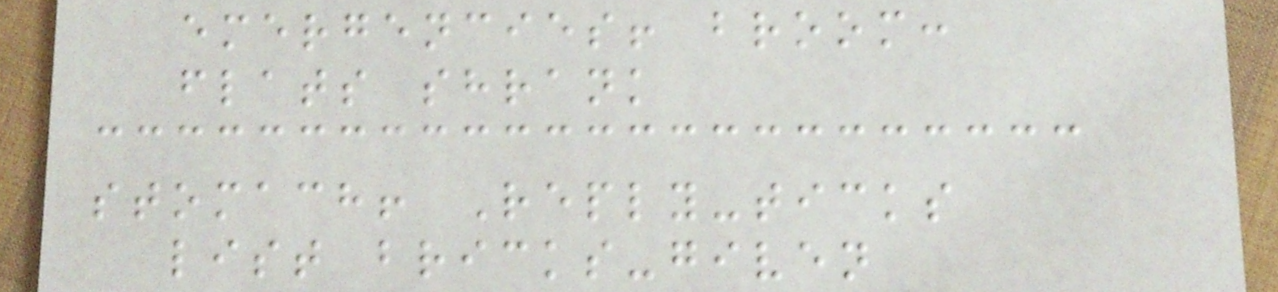emergencies! broom:
flats shrank
stomach! Reply-ticks
list bricks-given
